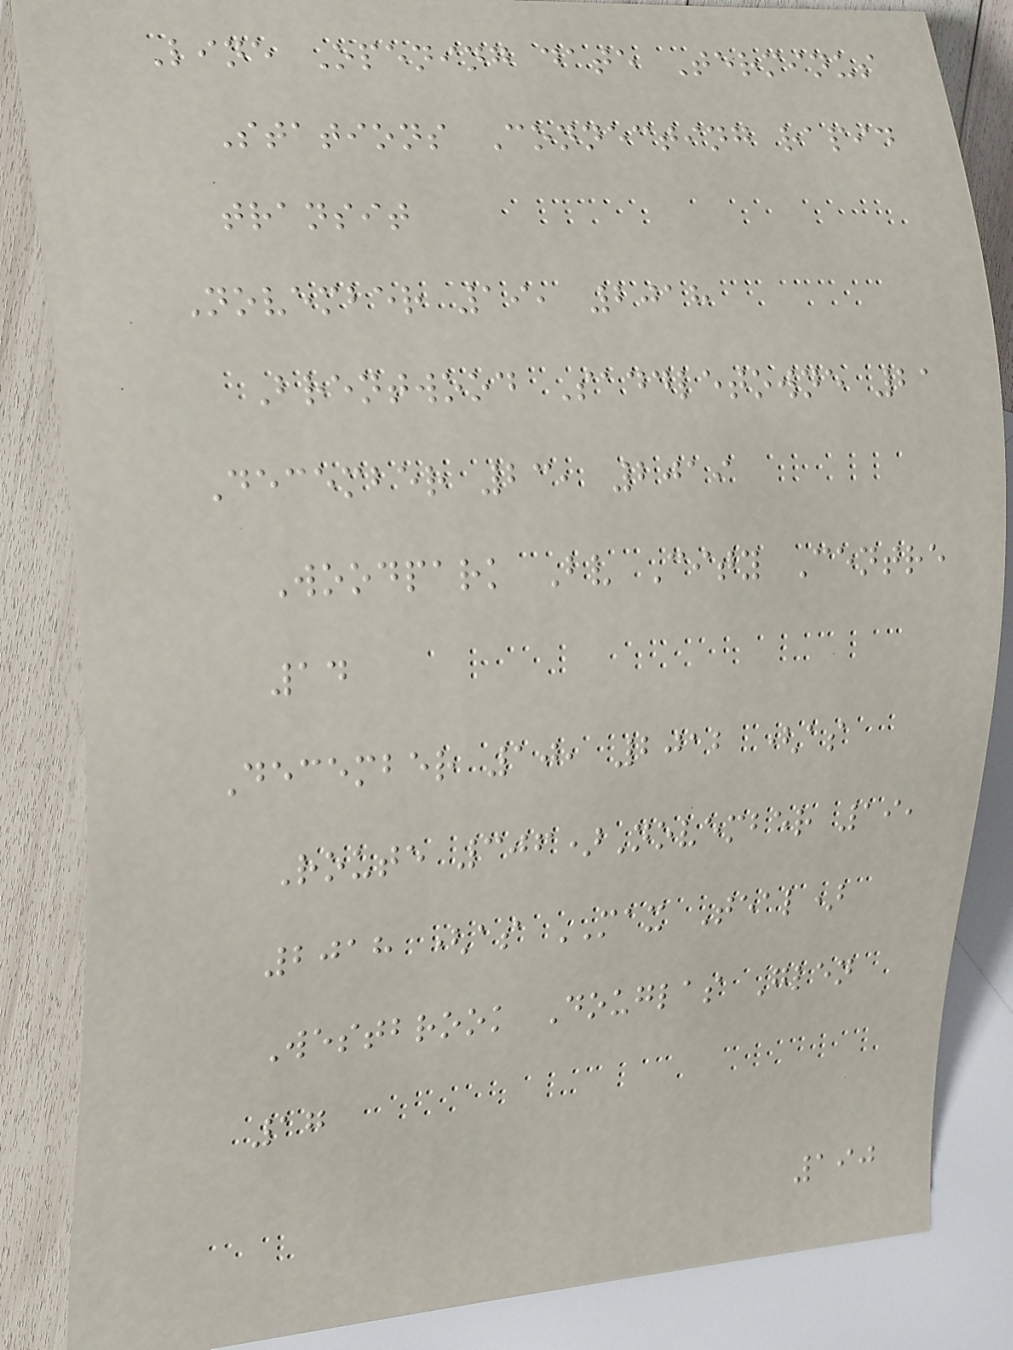Line Opening date Terminus
Stations Connecting rapid
transit
November 19, 2018
Brentwood Saddletowne 21
December 23, 2019
Woodpark Bv City Centre
14
December 10, 2012 (as
Route 306)November 19,
2018 (as MAX Teal)
Westbrook Douglas Glen
17
190
